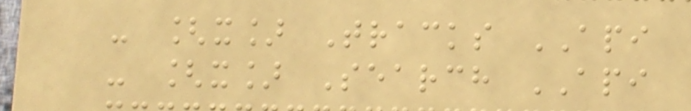- [x] Tracks API
- [x] Search API
